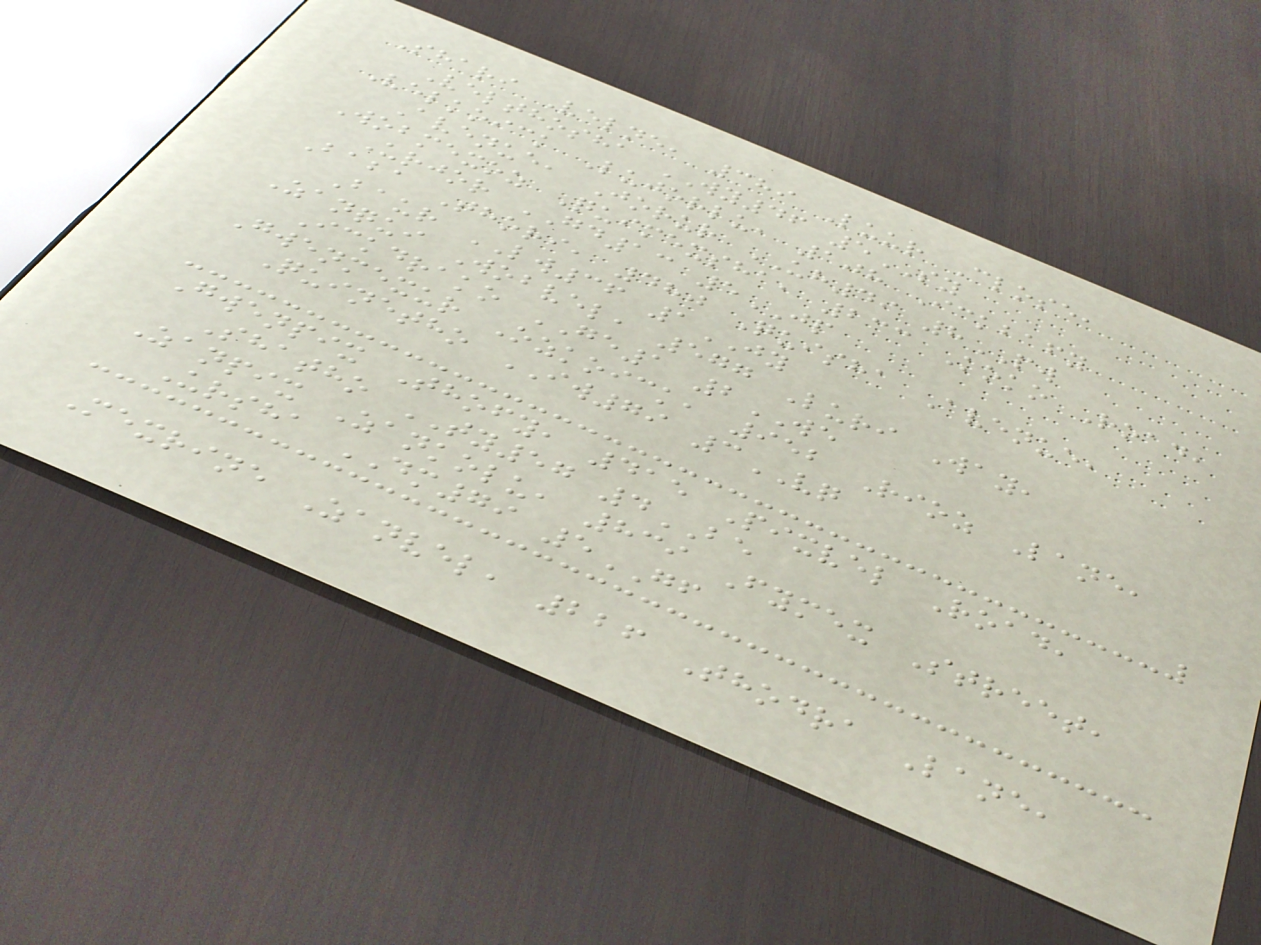Shari Velne, 389 Luur Close,
Velthosha WY46 5SY
Velkoick Lujorlu, 108 Ickbafy
Avenue, Jorur UH49 8PW
Wobmexoz Quimexsha, 233 Koko Road,
Urjor GD13 5JP
Baba Thori, 480 Quisha Avenue,
Baur LW36 1JY
Zanqui Wobvel, 577 Luri Way,
Ickdrako GE1 2WE
Gwenmexur Ozkoick, 952 Rioz Lane,
Quinetho IW79 3VQ
Gwenpix Thofy, 415 Pixvel Road,
Shatho TY57 4BE
Zanpix Zankolu, 839 Fymex Street,
Ursha DM79 5GF
Mexrine Zanvel, 226 Thodra Lane,
